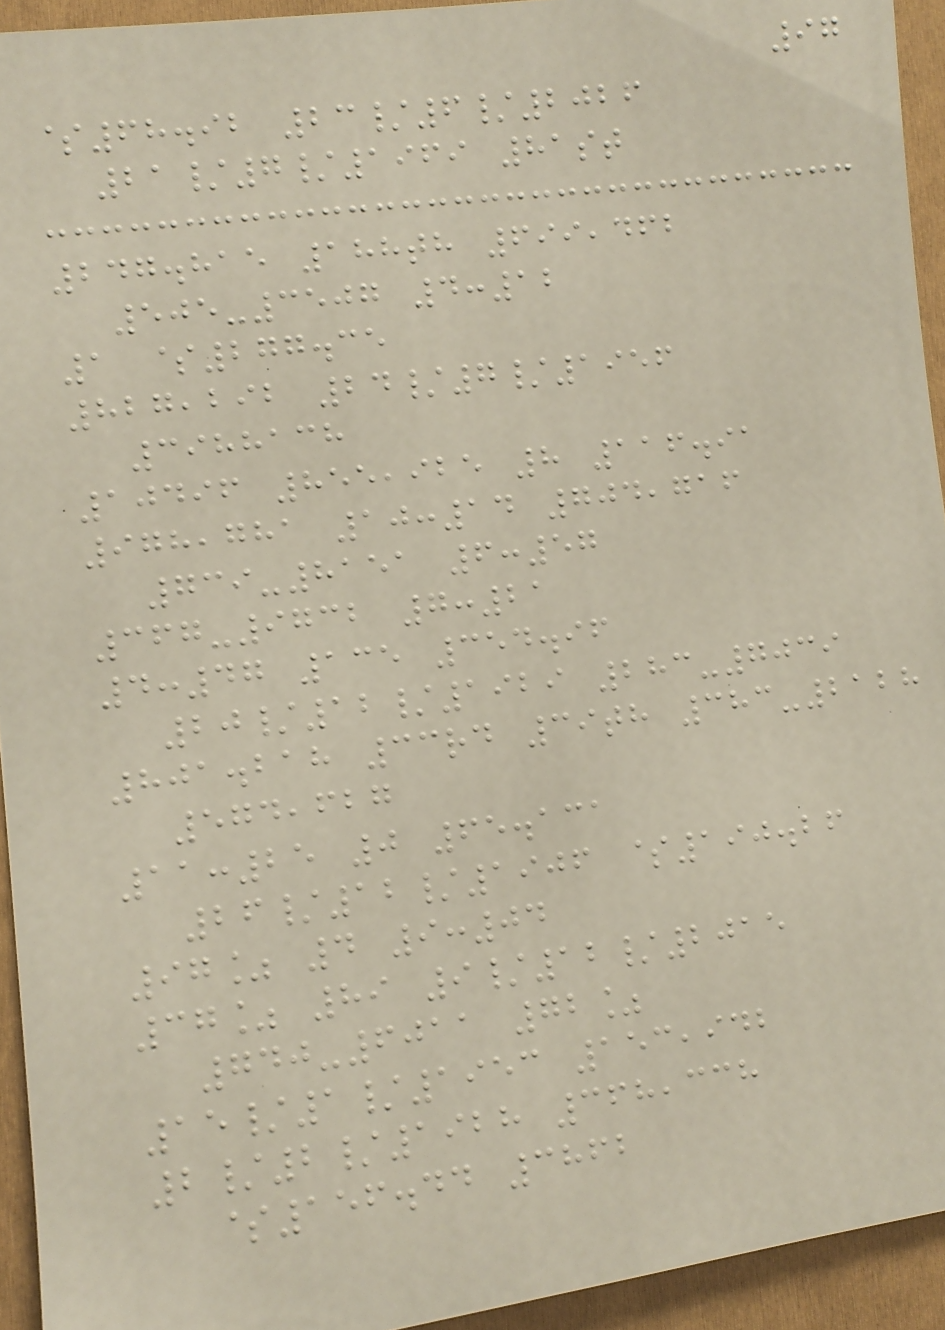97
$68.92 23/6/2026
21/7/1969 81st
247.815 188th 699,462
505-3507 4:12
1 $277.35
827,292 24/7/1956
3988138
10496 855,925 8 116.91
978,781 10:14 704,716
739-8151 6:57
367-9732 7:21
4:47 135 354.96
20/12/1929 283-7039
801.218 33rd 39th 383-2128
574,627
11:25 0 65.131
26/12/1906 $190.26
97% 4 9:04
37% 89 9/12/2015
740-6011 72%
15/1/1953 153,942
2/2/1928 368,338
$156.44 3862
